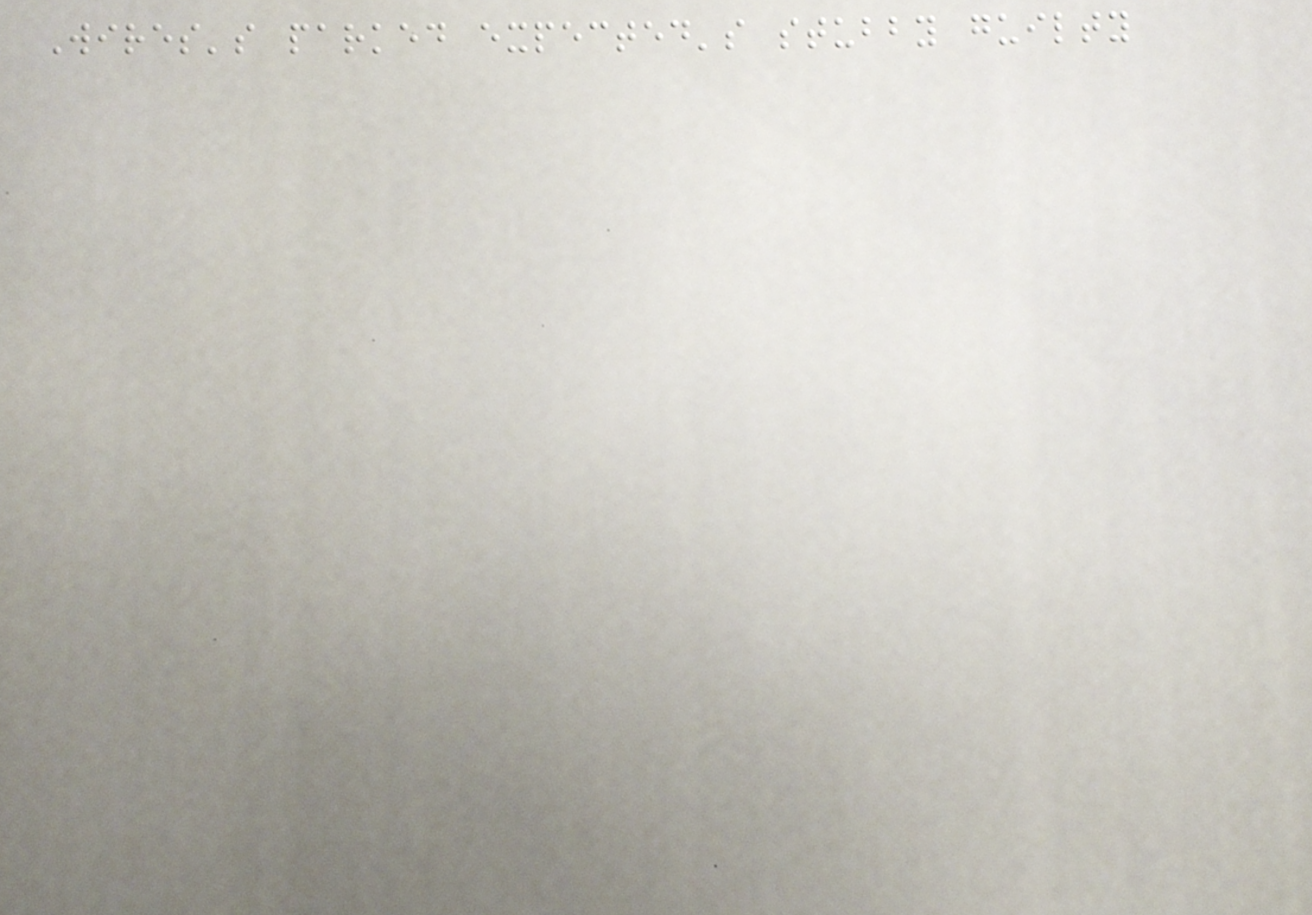Wires's parked expected's stubby guilty
